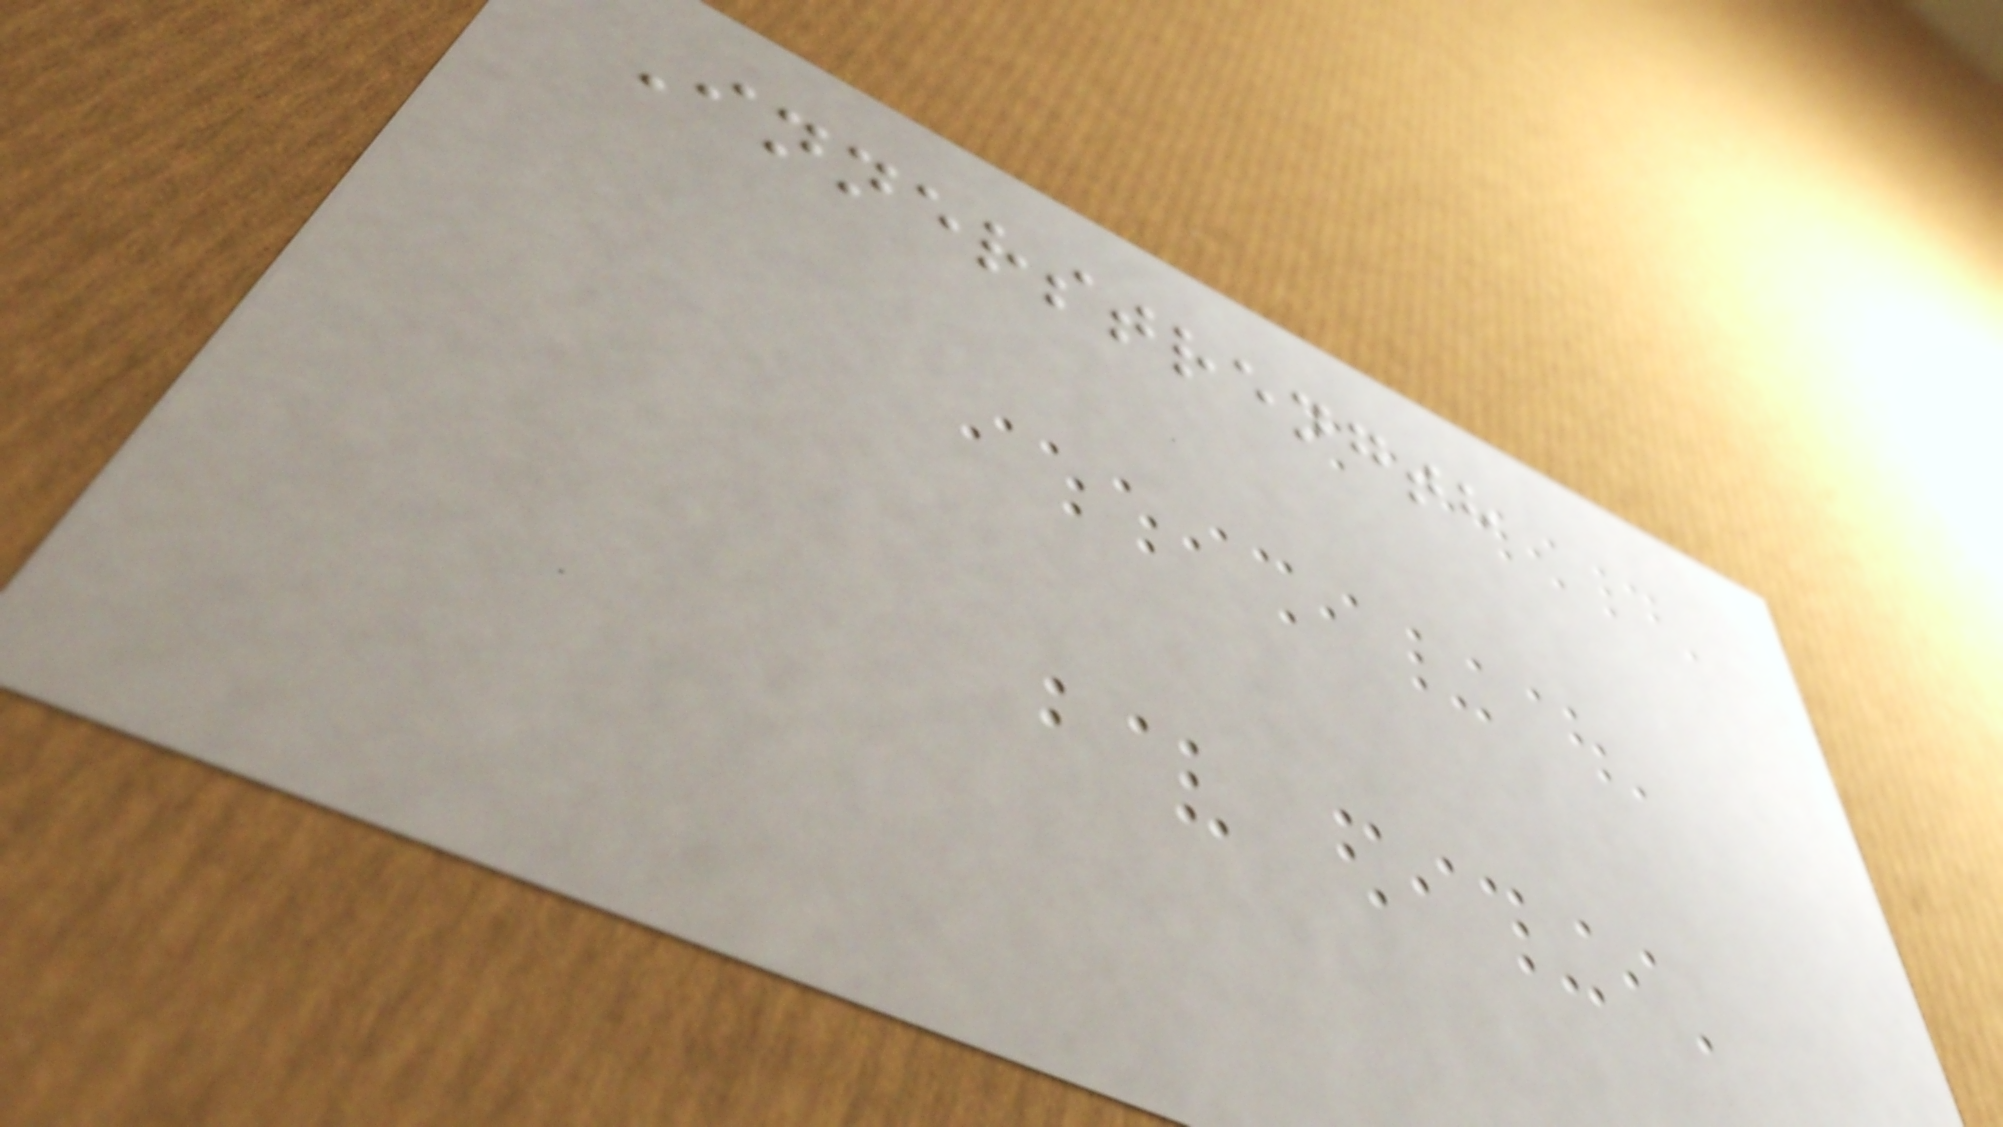Innerstrength
